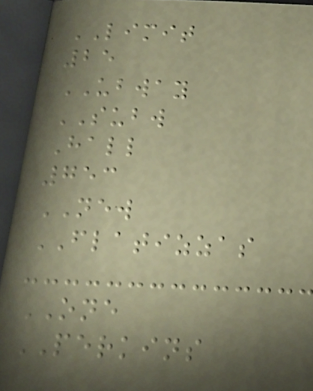LIMIT
25
UBWAY
SUBW
Hall
753
NEW
FLATIZZAS
ONE
PERKINS
